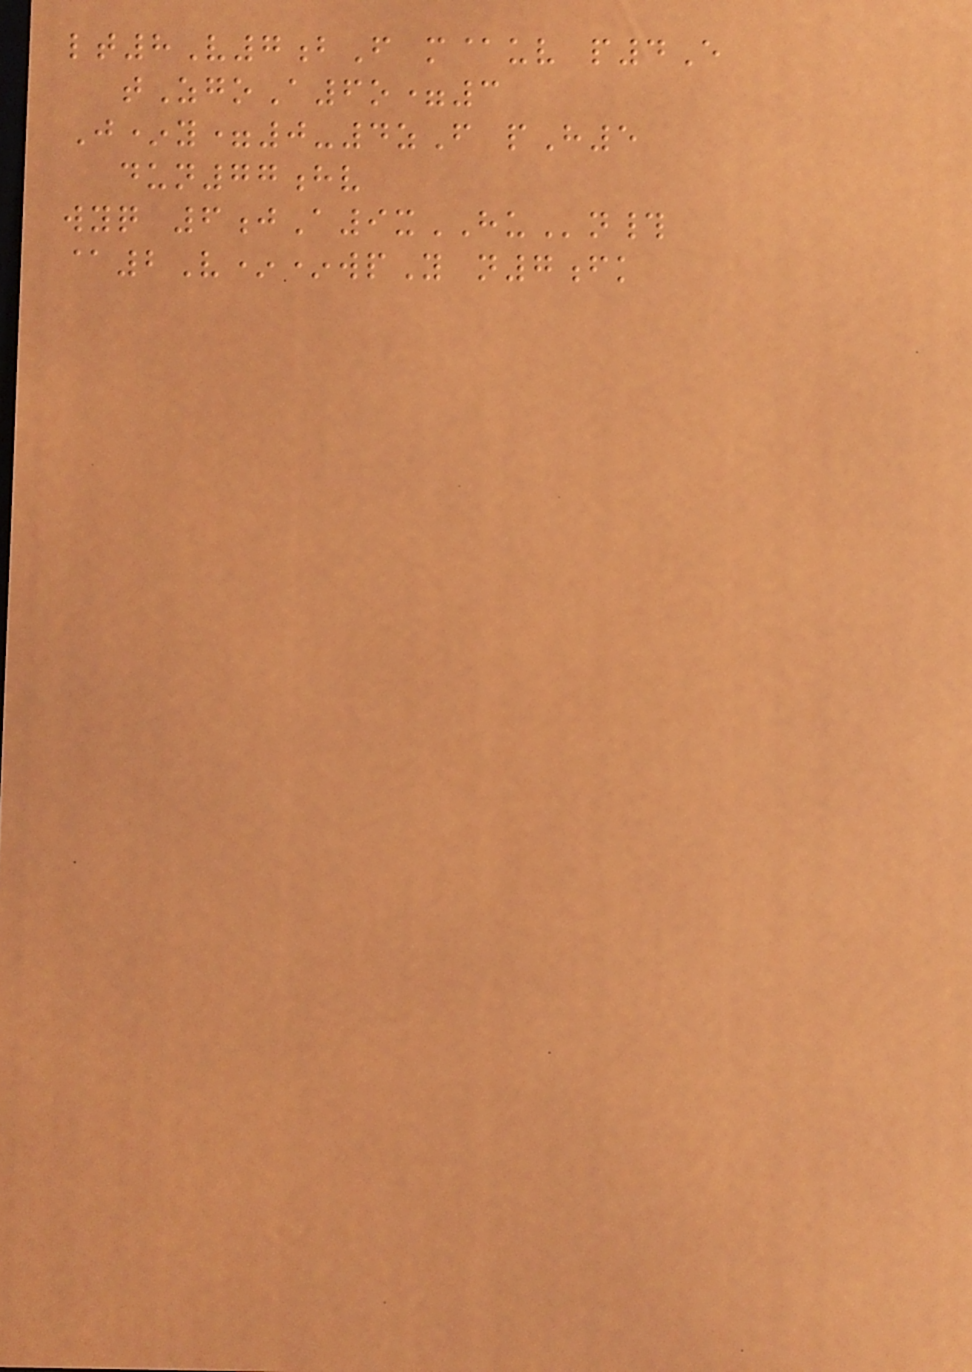lt8V7bF m@uv p4E
tZgoA6o=3
J*y=0-4zF pH5
dun77hv
wyq 6jA9xHUn#
@2V**wpY n7fk
